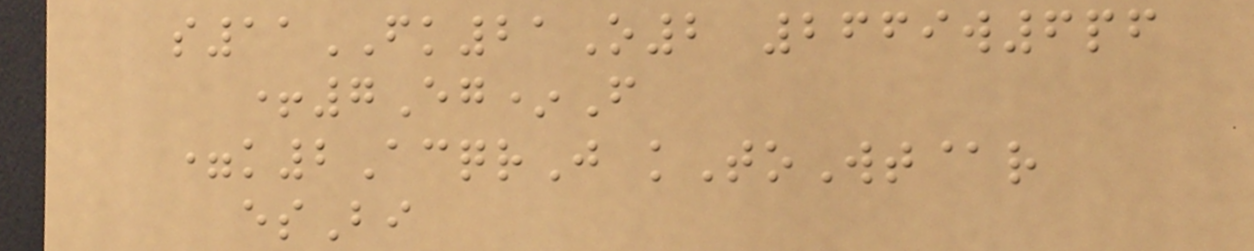s11FK21O2 2669w6pf
+7Eg*F
=k2AcqrJ kToWt@r
esBi
